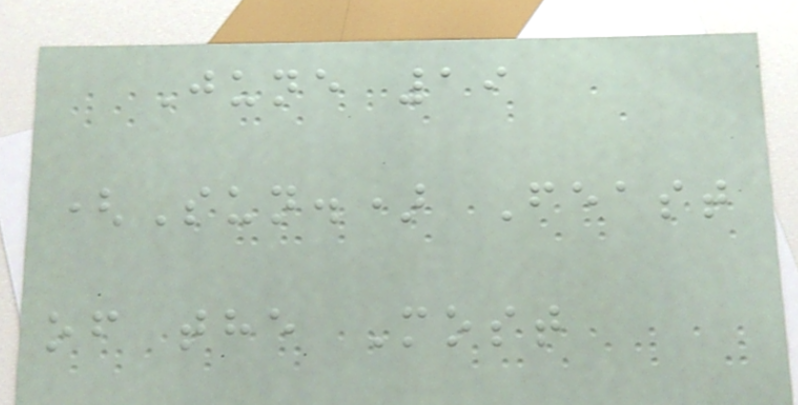June 19
(Sun.) Feast
of the Most
